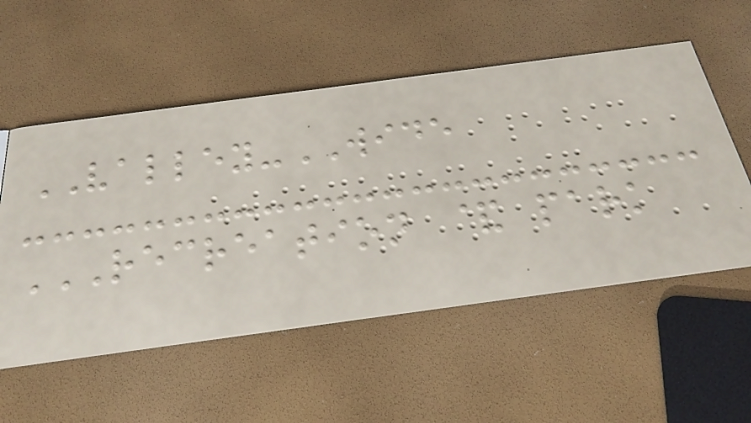VALLEY-WIDE
RECREATION & PARK
